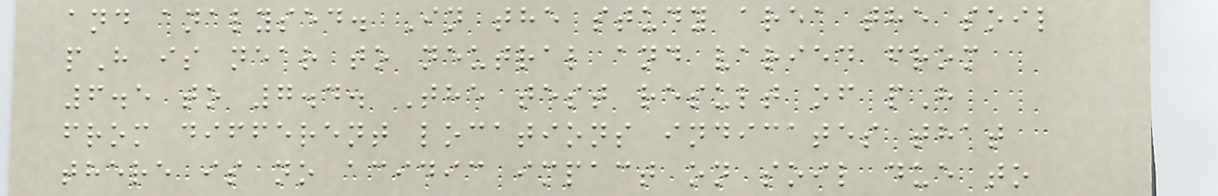and analysed. In the study area the soil
pH is near to neutral and varied from
6.5 to 7.4. The test result of pH
from different locations indicates that
there is no acidic impact on soil due to
